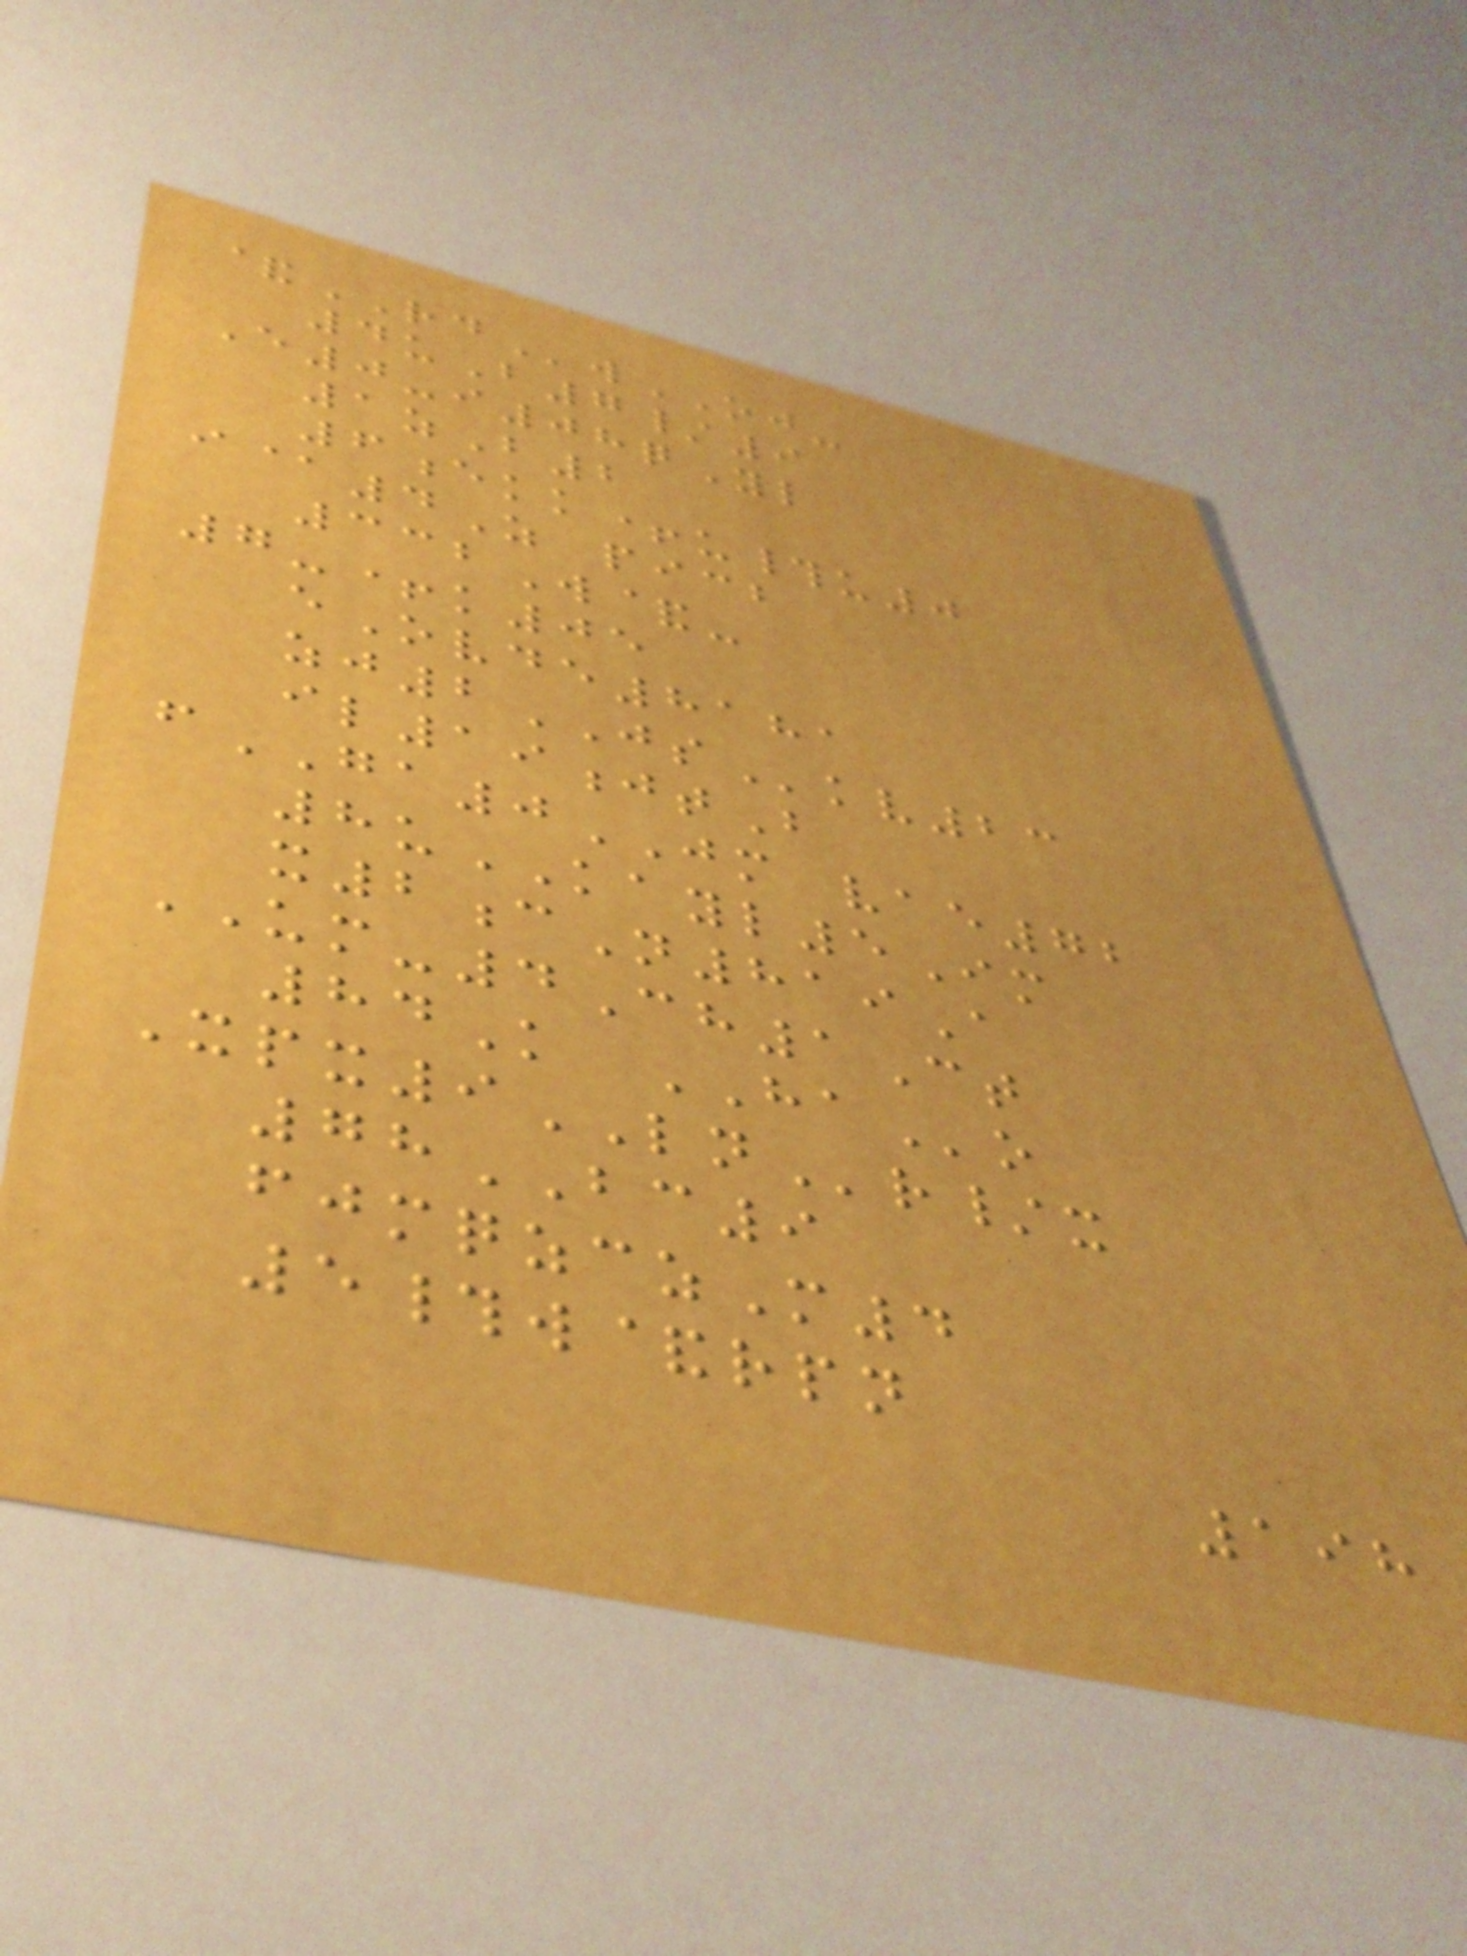&RDwOJ-
4uB7/9
E0-i08qYl
1zB2
6ekk+u#u0
i@4Z picb
332W&-
7-+k05
eOvde8181
zj2JSkv23
il19jtB
fGA0JM vae72
8uKAYL5Im
x2cN819A
UM-4Ch1Ct
84K HAo
Xpx9LNr/x
78BC9
fjmqzczM4
5#w&rpn
198
